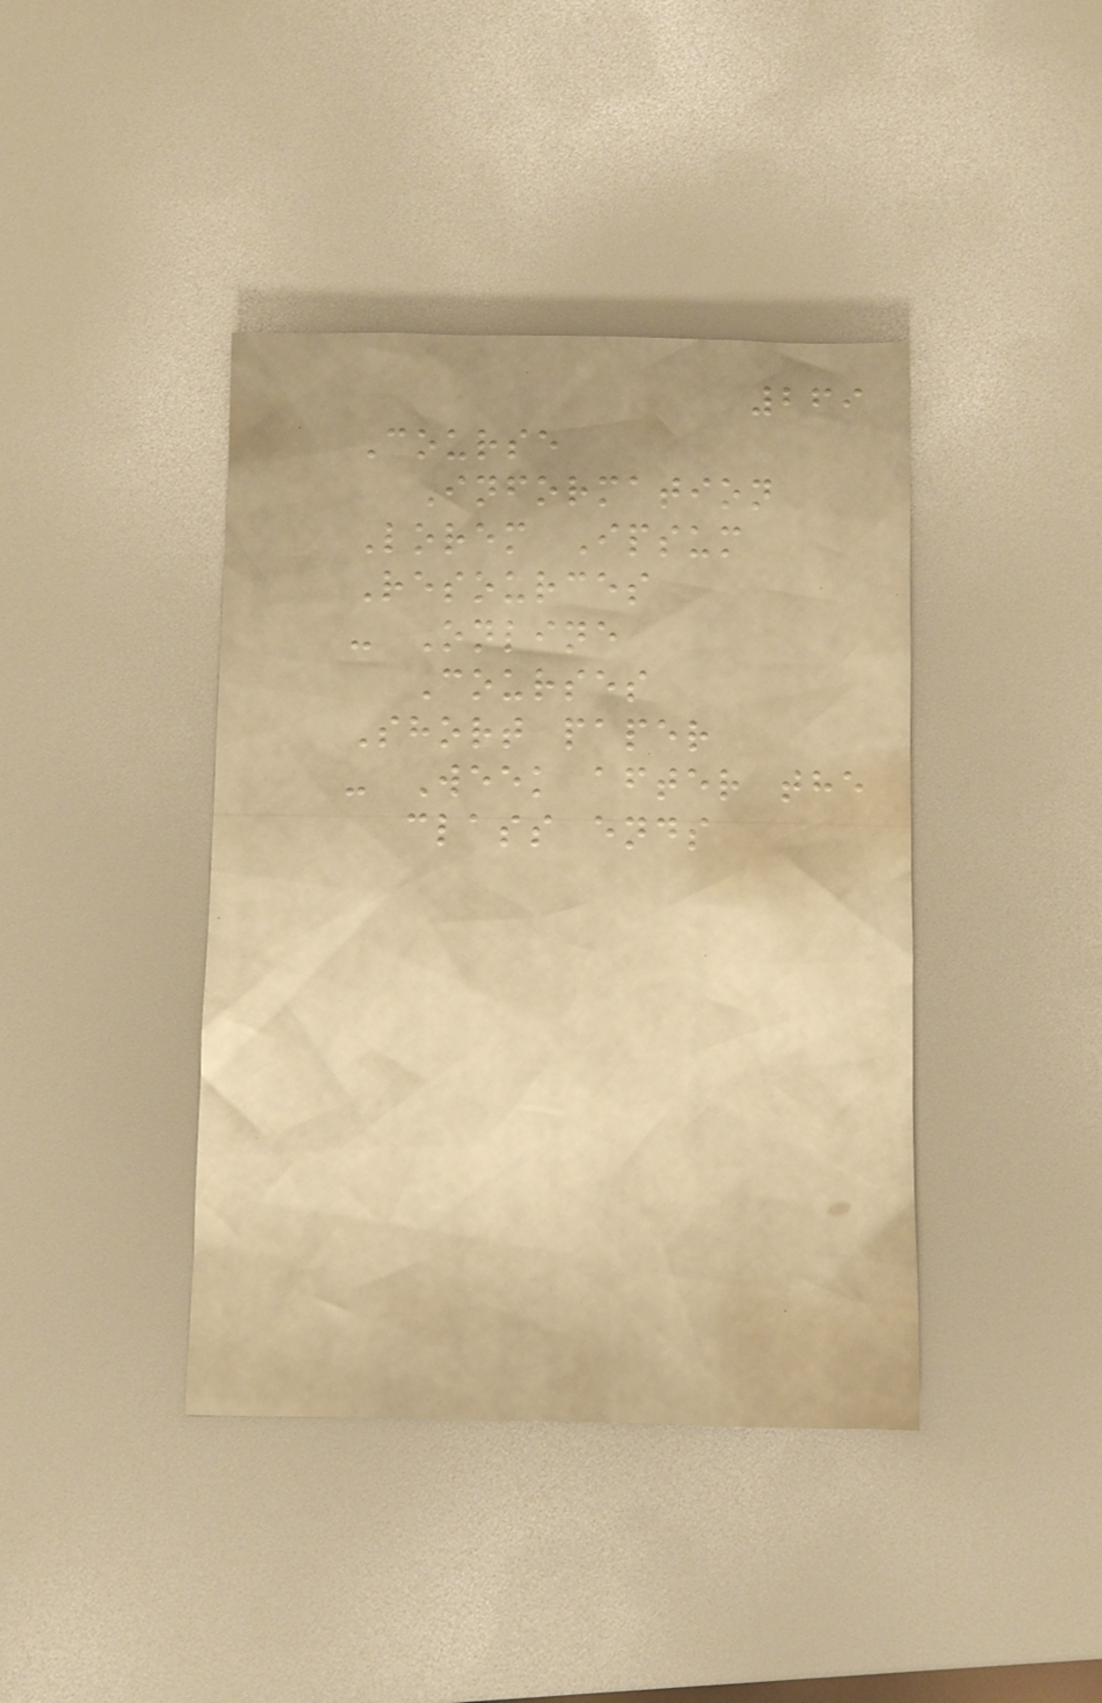269
Course
Information
Lorem Ipsum
Resources
- Online
Courses
Short paper
- Week after the
class ends
